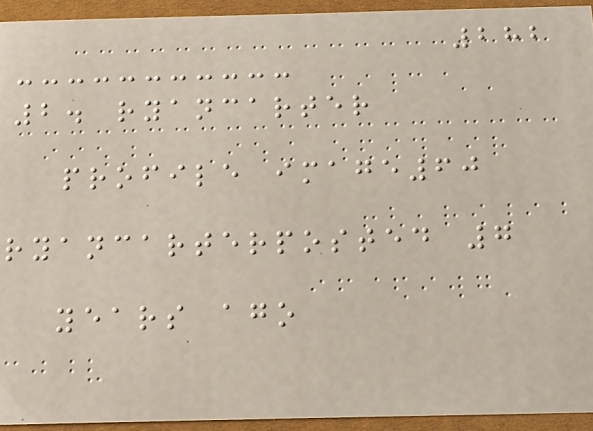282
2. ryancarter
profile image60
ryancarterposted 7
years ago
